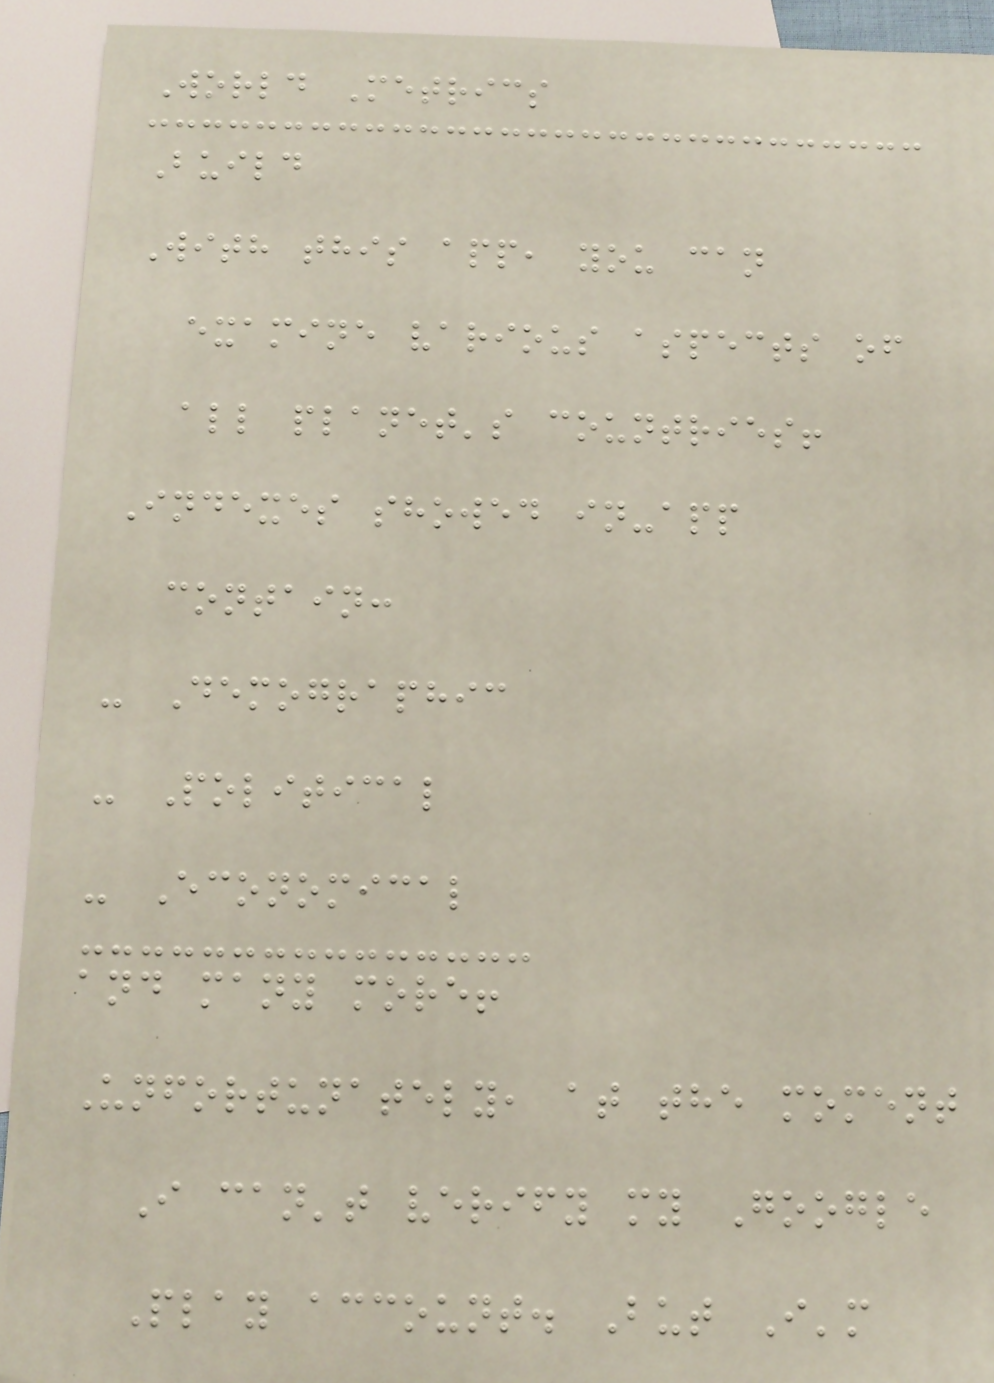World Metrics
Build
With this app, you can
examine various aspects of
all planet's countries!
Indexes showed in-app
contain:
- Demographic
- Political
- Economical
and many more!
Unfortunately, at the moment
I can't verify my Google
Play account. But I'm
